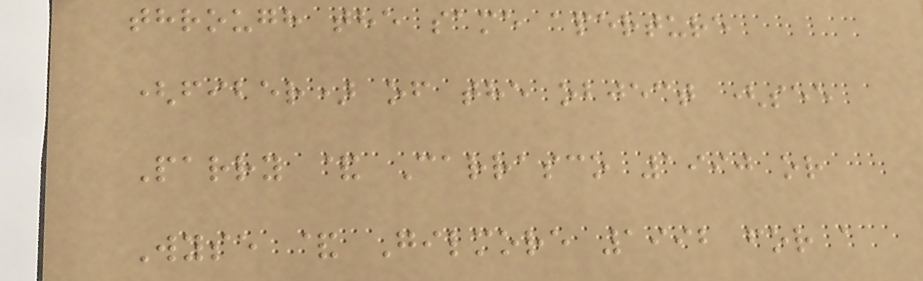through the same aperture
(fiber) of the object (see
Parry & Carrasco 1990 or
Wyse & Gilmore 1992 for a
